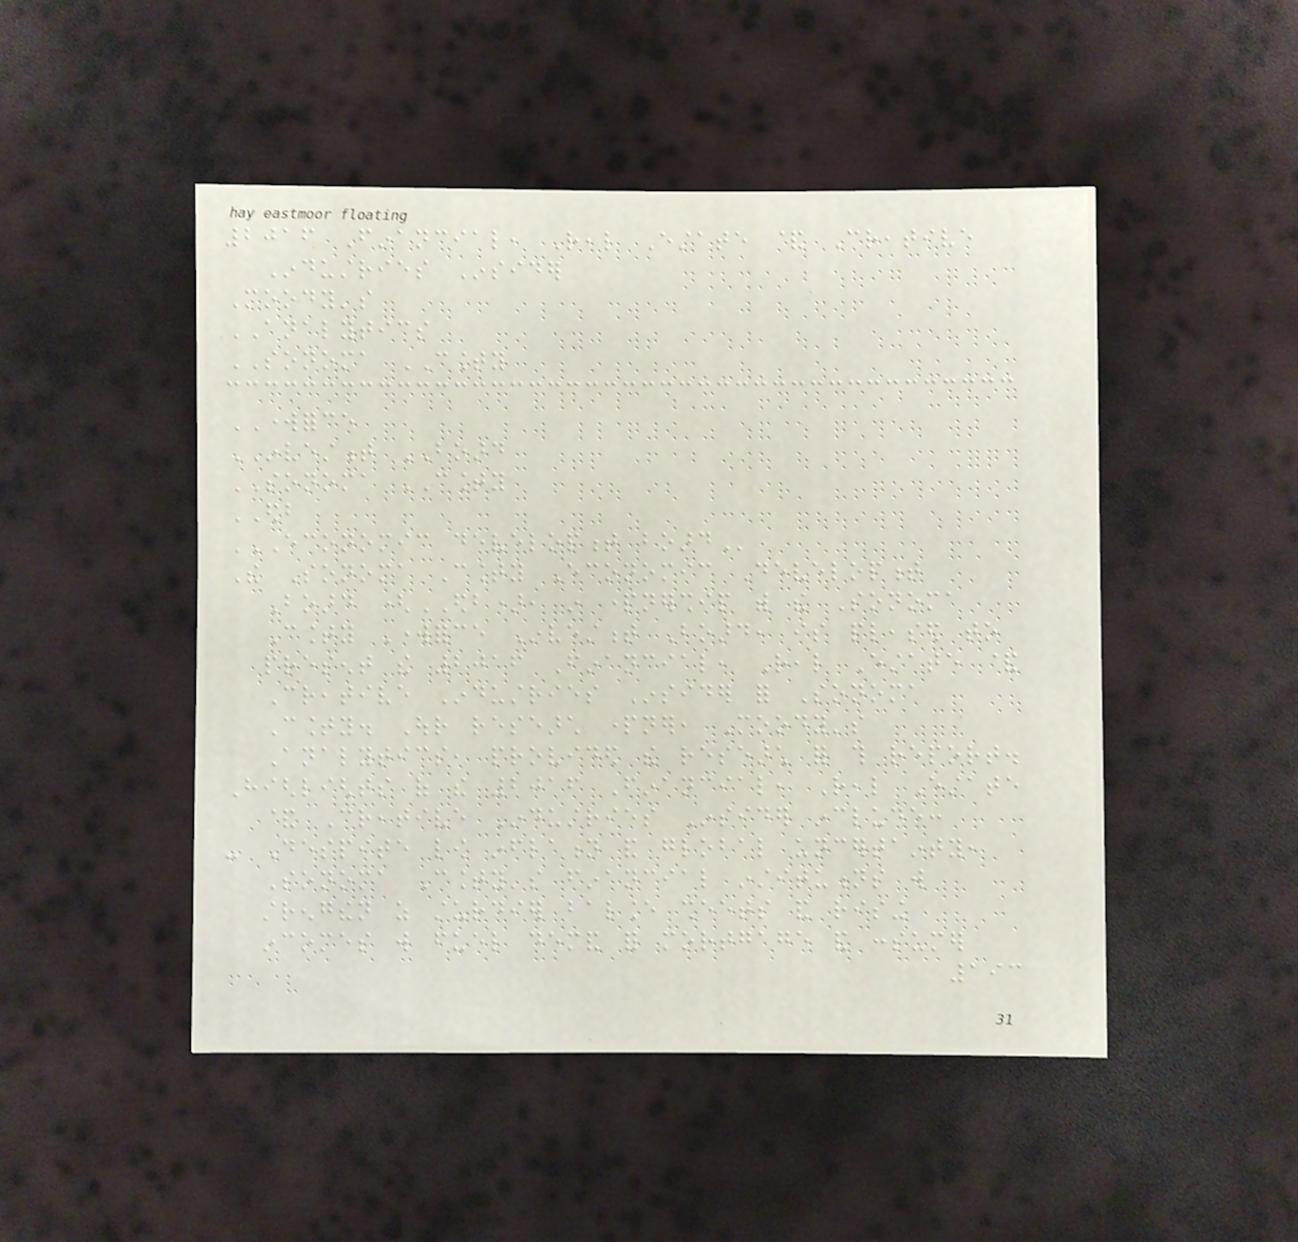2016 Financial, Real Estate & Creative
Industries Insider
Moody's
ANALYTICS
SONOMA COUNTY
WORKFORCE
INVESTMENT BOARD
SONOMA COUNTY
EDB
ECONOMIC DEVELOPMENT BOARD
The Sonoma County Economic Development
Board (EDB), in partnership with the Sonoma
County Workforce Investment Board, is pleased to
present the 2016 Financial, Real Estate &
Creative Industries Insider for Sonoma
County. Our research partner, Moody's
Analytics, provided the research for this report.
Highlights of the 2016 Financial, Real Estate
& Creative Industries Insider include:
- Despite low inflation and global uncertainty,
Sonoma County's financial institutions will
strengthen as sturdier balance sheets and rising
incomes will fuel demand for mortgage and consumer
193
